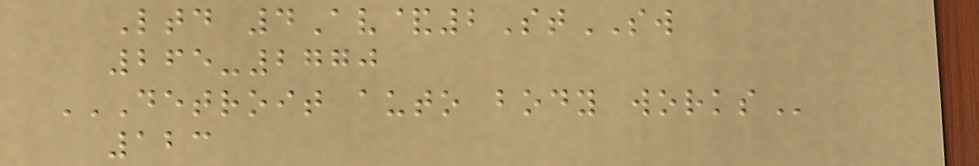Ltd 4Av&2StSW
265-2770
DETROIT AUTO BODY WORKS
123
